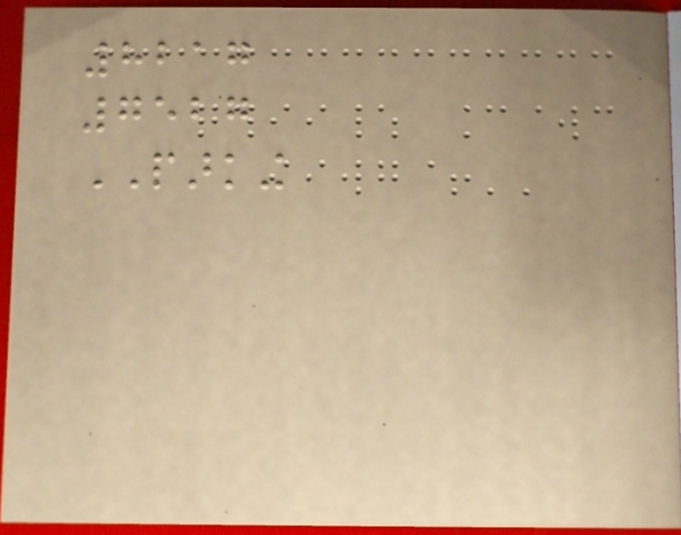8217
7527
PARKING
